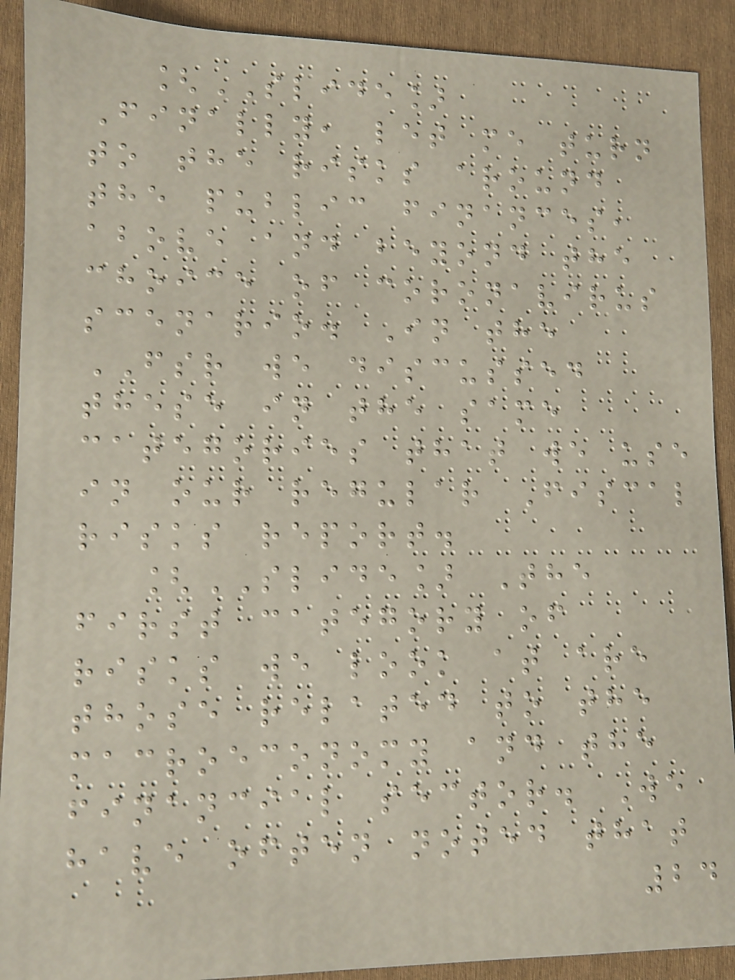[SLIDE]
Finally, let me turn
to the risks around
the public finances,
above and beyond the
choice of coronavirus
scenario. In the
FSR we discussed
these in the same
categories that we use
in our regular Fiscal
risks report.
[SLIDE] The
first category of
risks we look at are
those related to the
macroeconomy and the
financial sector. We
have often noted that
24
